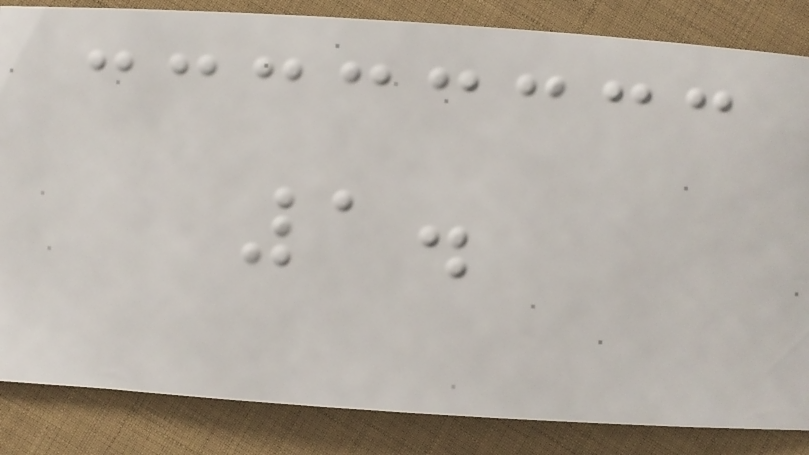1.
